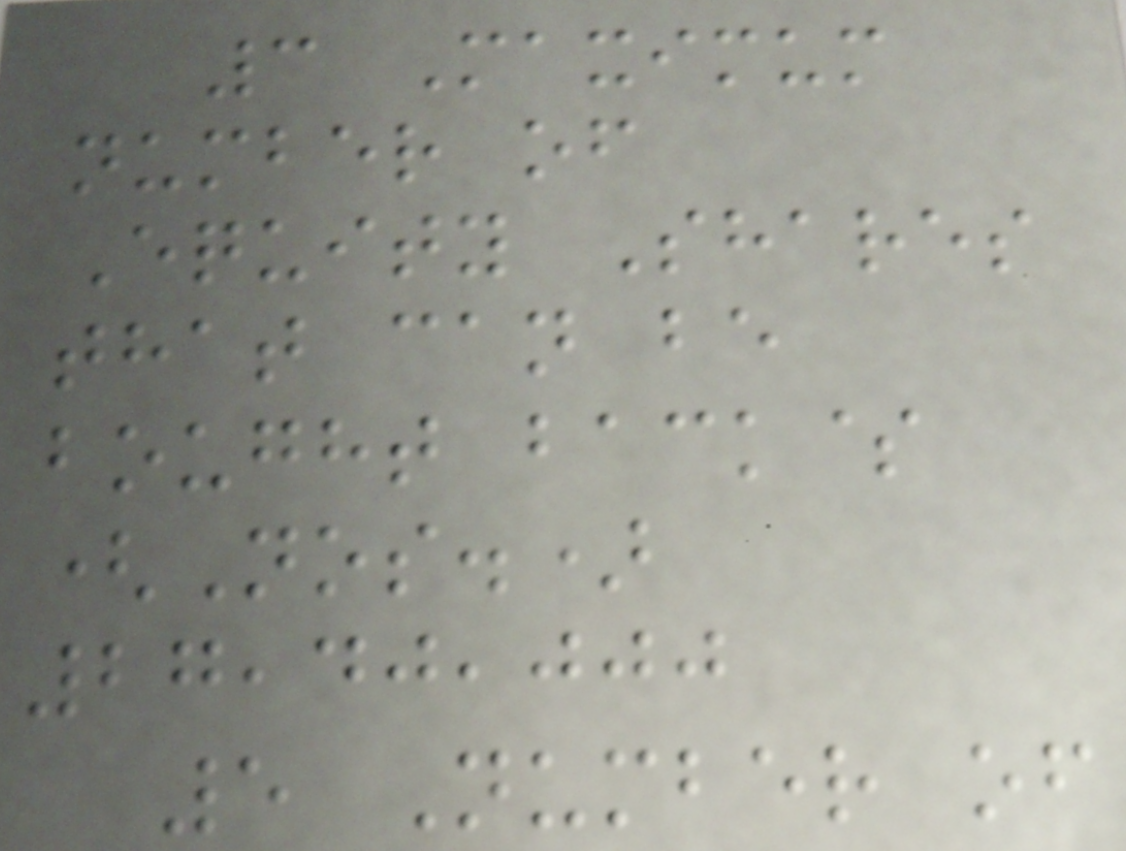3 Maximum
number of
Equity Shares
that can be
bought back$
(Nos.)
27,40,000
5 Number of
